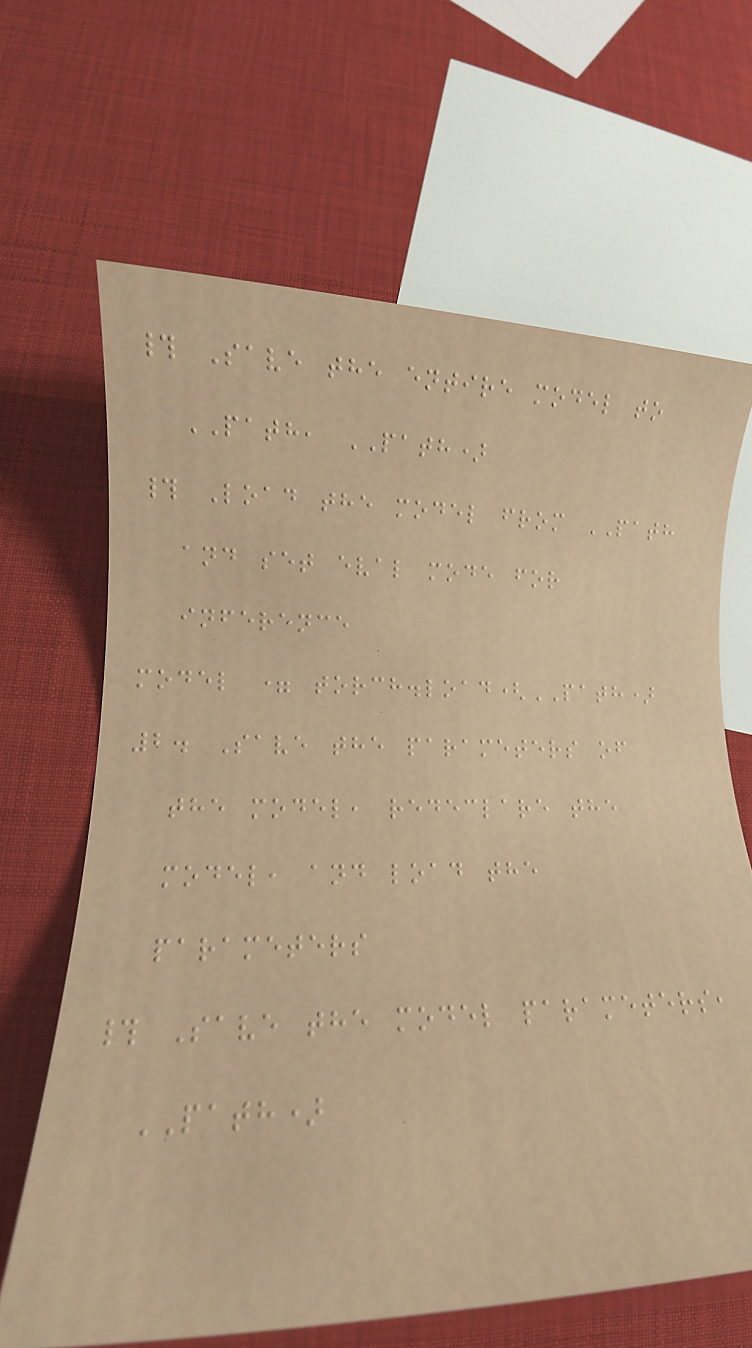# Save the entire model to
PATH, PATH)
# Load the model from PATH
and set eval mode for
inference
model = torch.load(PATH)
2. Save the parameters of
the model, redeclare the
model, and load the
parameters
# Save the model parameters,
PATH)
